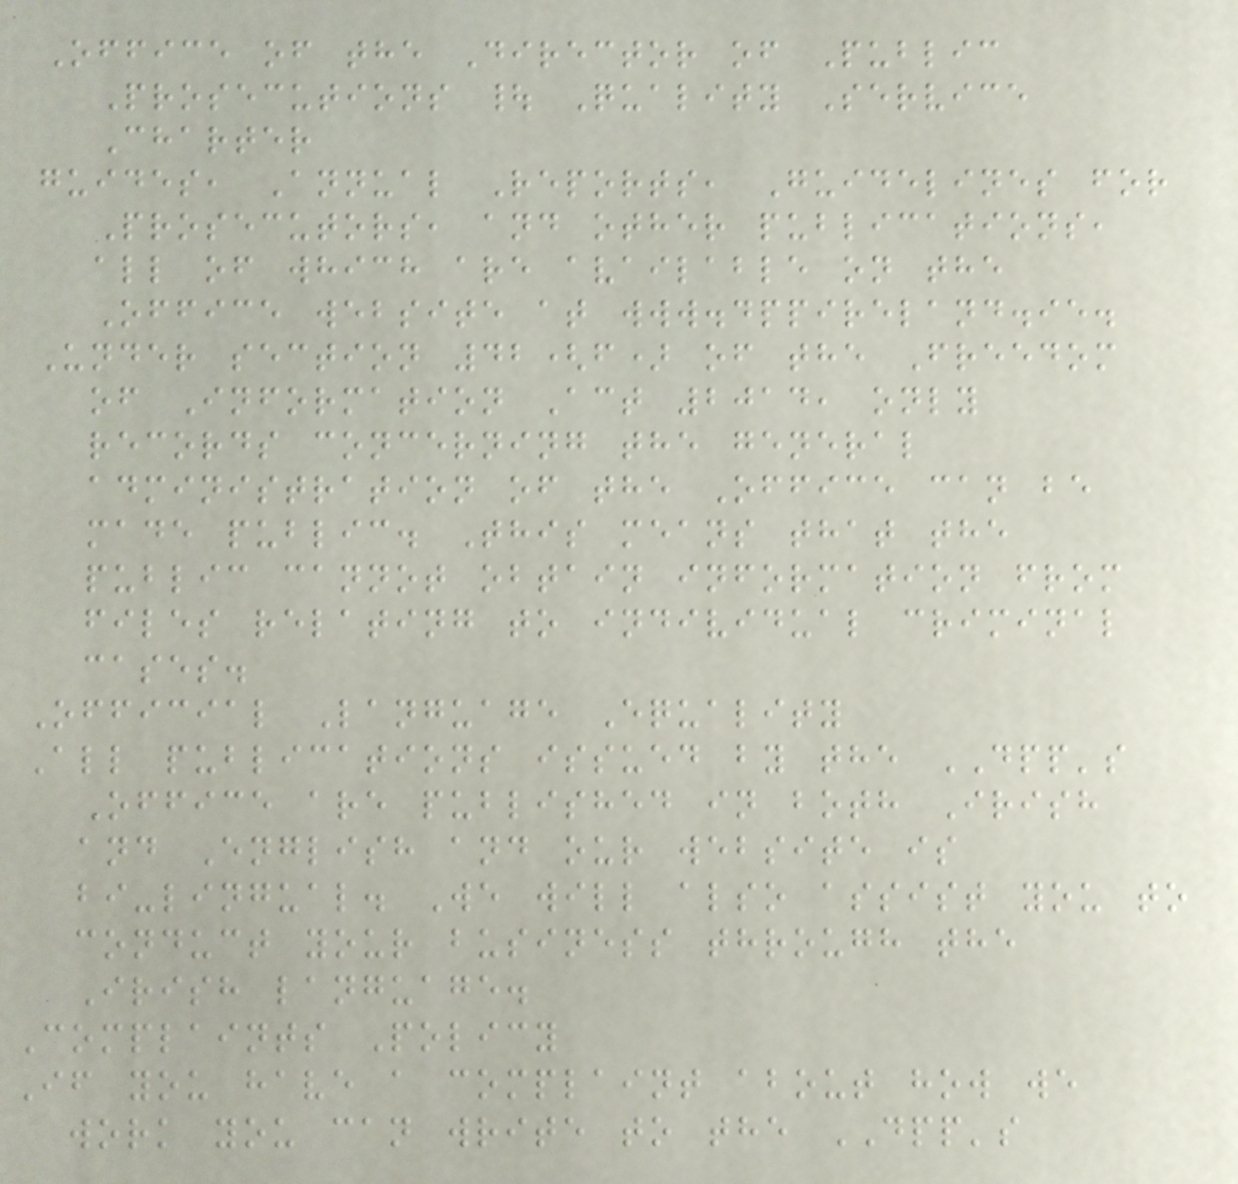Office of the Director of Public
Prosecutions | Quality Service
Charter
guides, Annual Reports, Guidelines for
Prosecutors, and other publications,
all of which are available on the
Office website at www.dppireland.ie.
Under section 42(f) of the Freedom
of Information Act 2014, only
records concerning the general
administration of the Office can be
made public. This means that the
public cannot obtain information from
files relating to individual criminal
cases.
Official Language Equality
All publications issued by the DPP's
Office are published in both Irish
and English and our website is
bi-lingual. We will also assist you to
conduct your business through the
Irish language.
Complaints Policy
If you have a complaint about how we
work you can write to the DPP's
